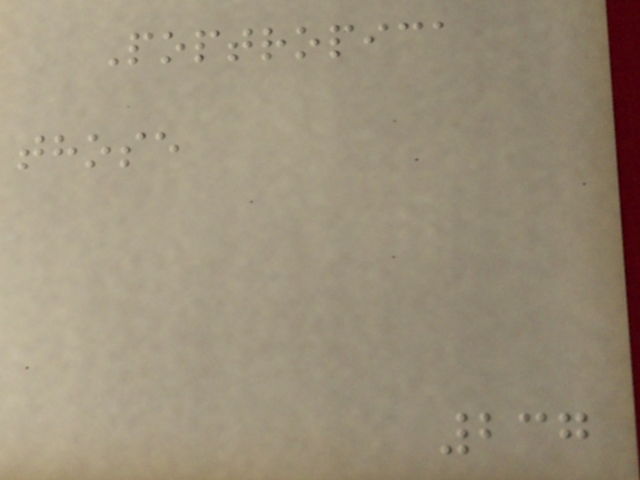Poptropica
those
237
